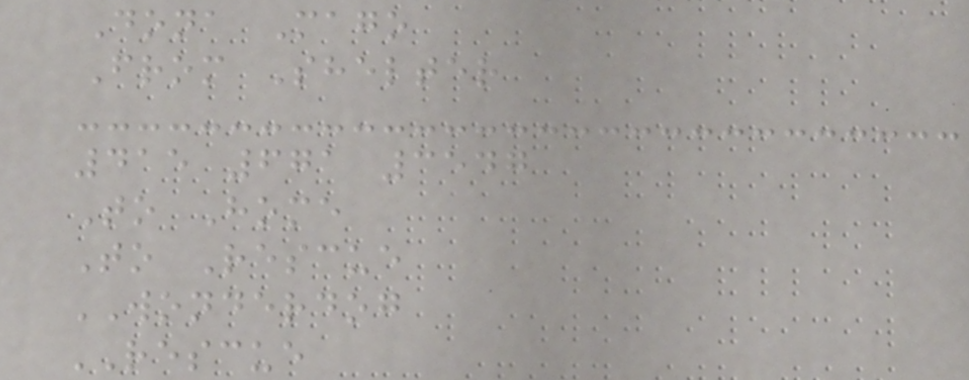Dona Mago
From Shelter
415 671 3547
To Home
To Rescue
WONDERDOG
RESCUE
